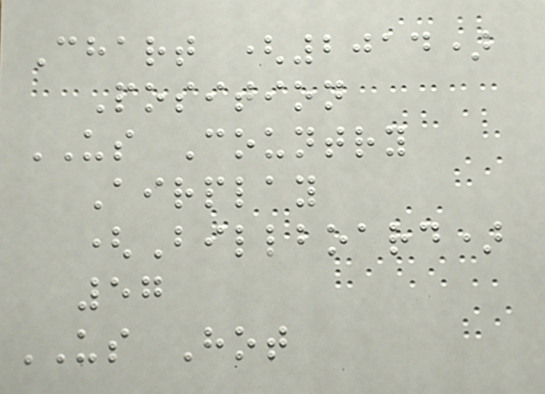Chart (2014)
Position
US Country
Airplay
(Billboard)
57
US Hot
